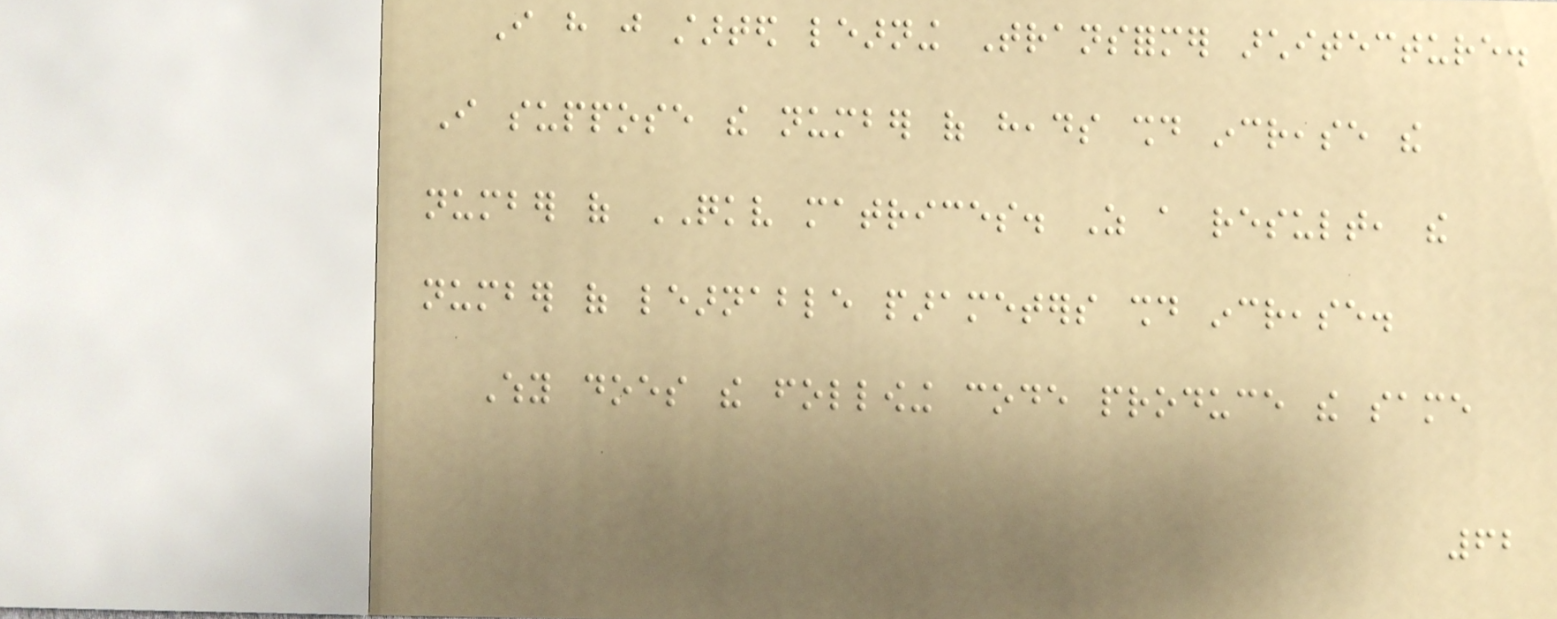I have just started learning Transformer architecture.
I suppose the number of heads should increase the
number of QKV matrices. As a result, the
number of learnable parameters should increase.
Why does the following code produce the same
62
